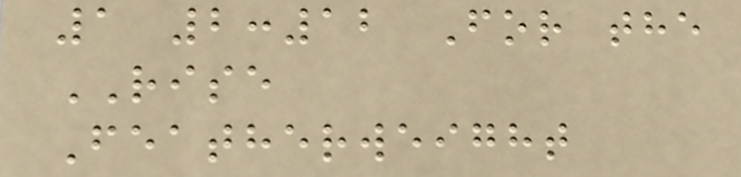1 2:12 For the
RISE
Featherweight
